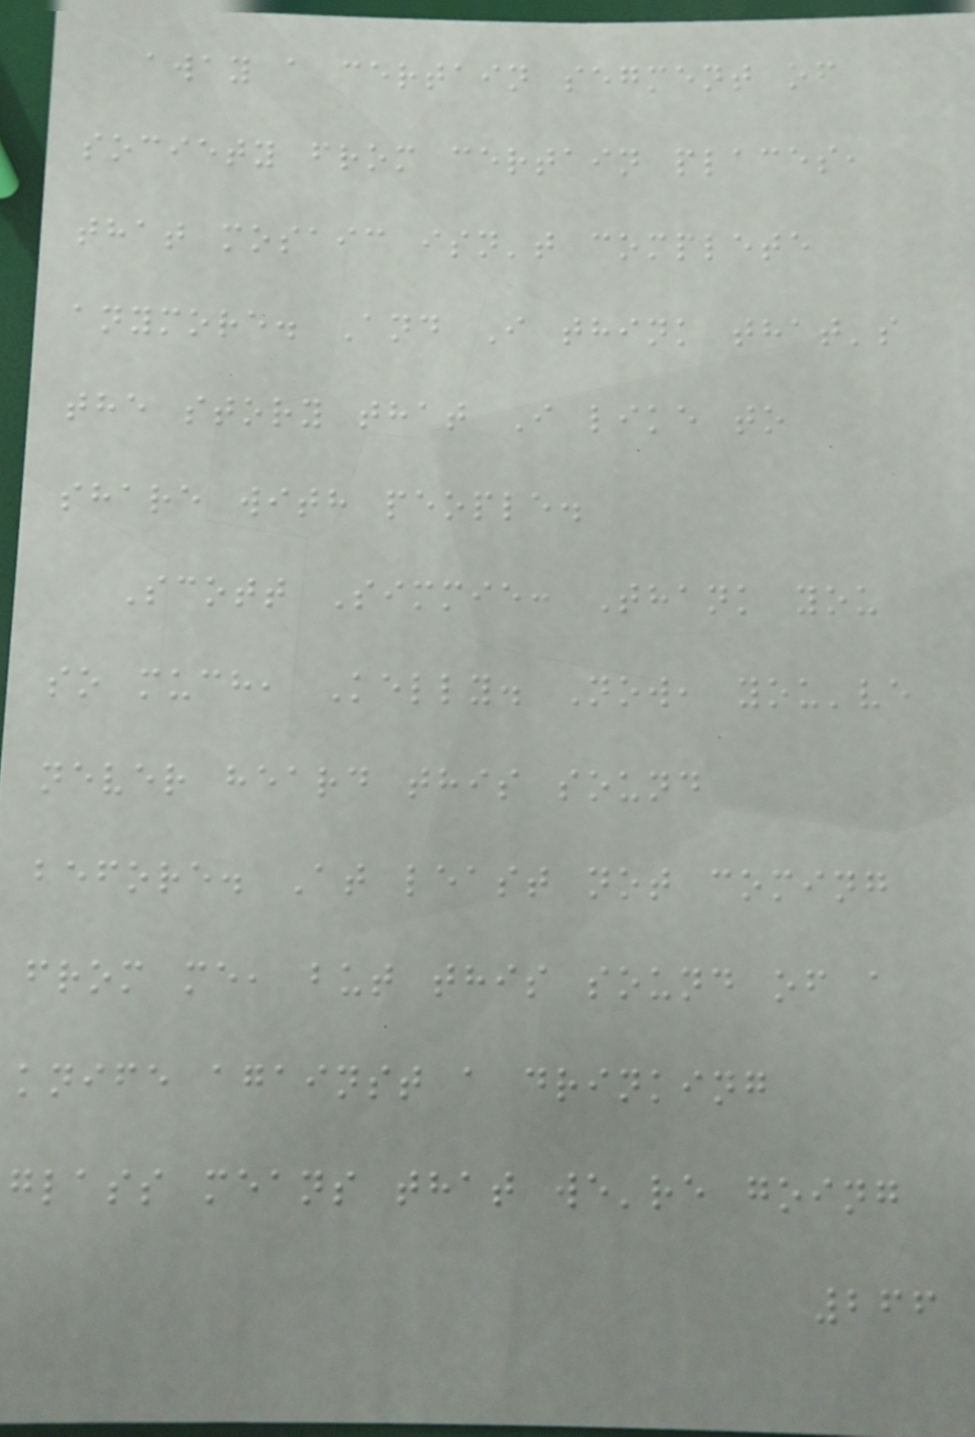away a certain segment of
society from certain places,
that mosaic isn't complete
anymore. And I think that's
the story that I like to
share with people.
Scott Simmie: Thank you
so much, Kelly. Now, you've
never heard this sound
before. At least not coming
from me, but this sound of a
knife against a drinking
glass means that we're going
266
